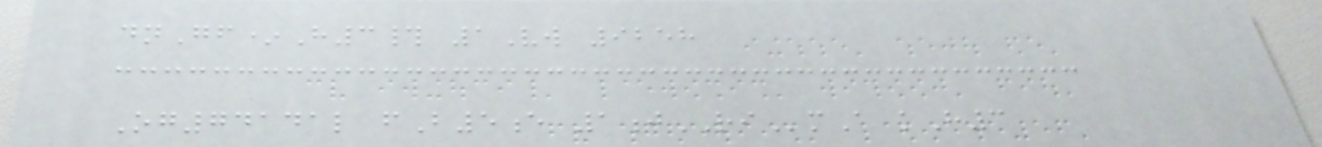dnGf*H3# 1Vw 9258
Og74141l fB5e 1jRImA kH3
